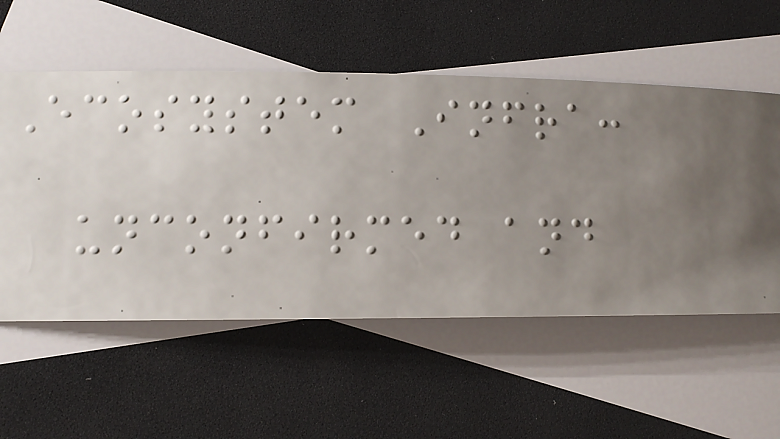Ecosystem Infra:
unconfirmed and
